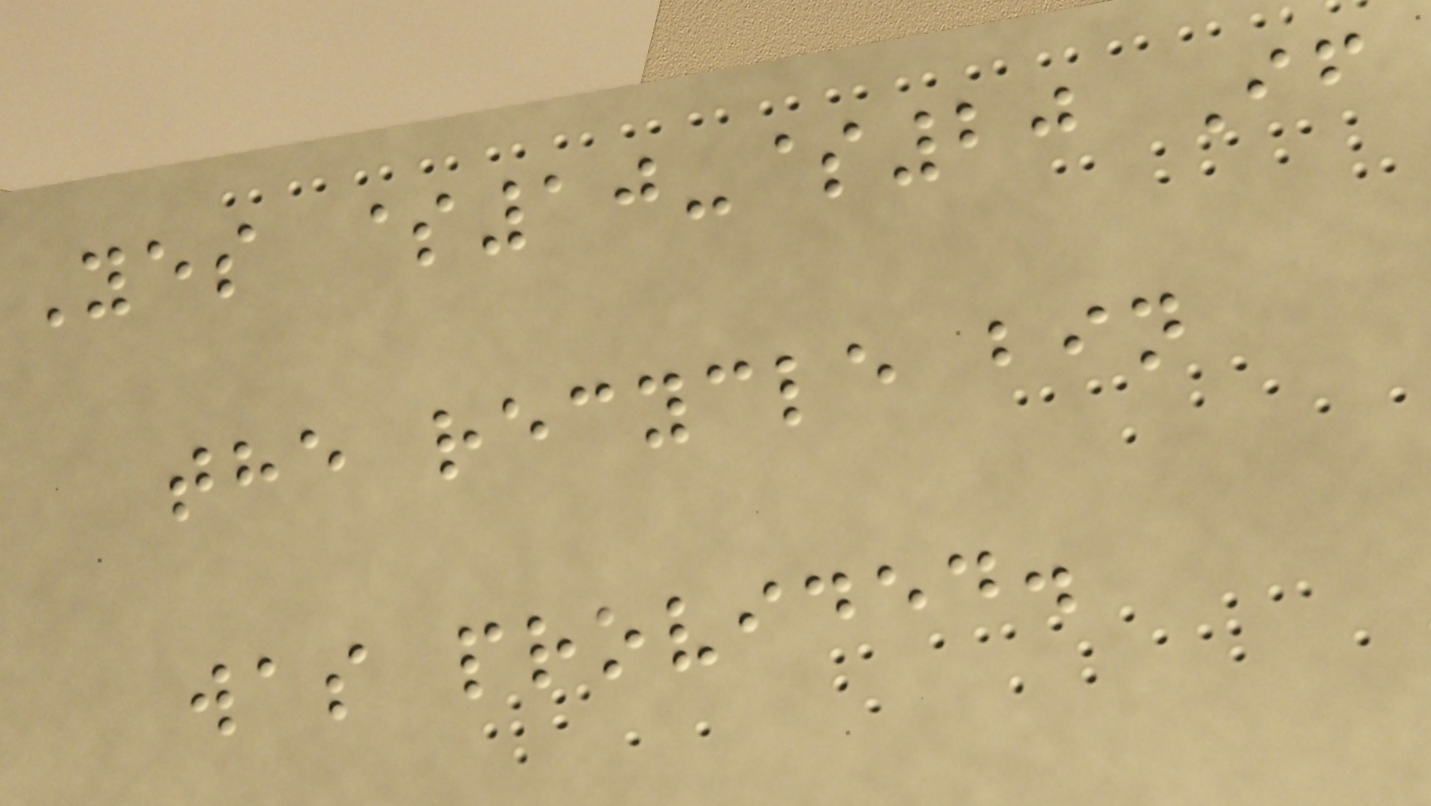Yes $10-$20 If
the recycle bin
was provided.
